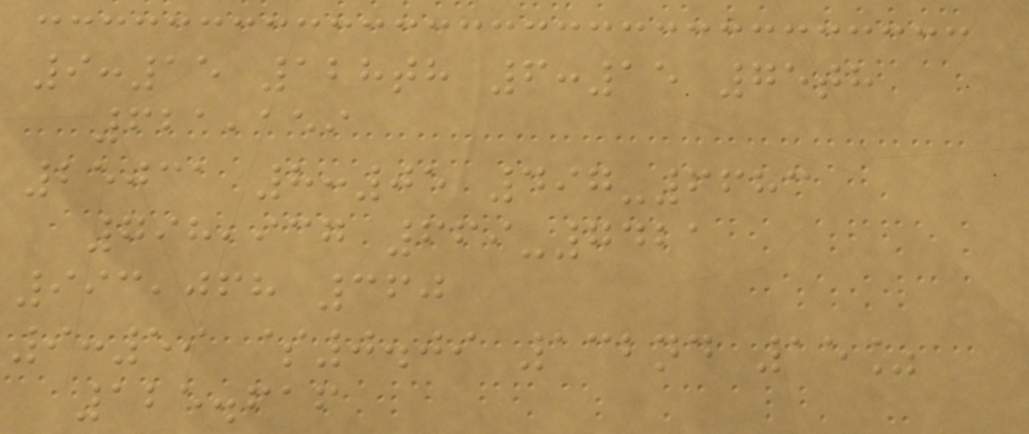9:15 128th 6:15 75th
621,159
25031 8:05 497-6683
798,937 669-7421
993,068 360
9:59 $0.09 132nd 15%
125.616
